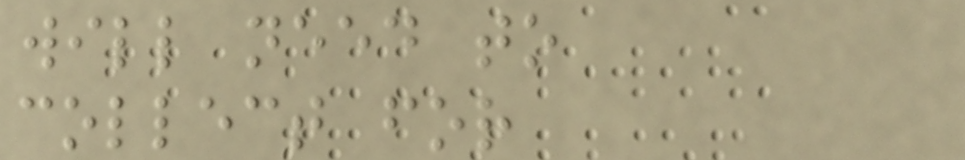will need to
collect for
